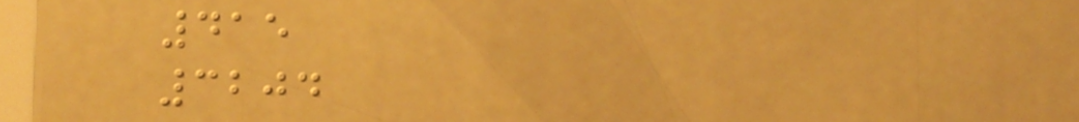415
3204
